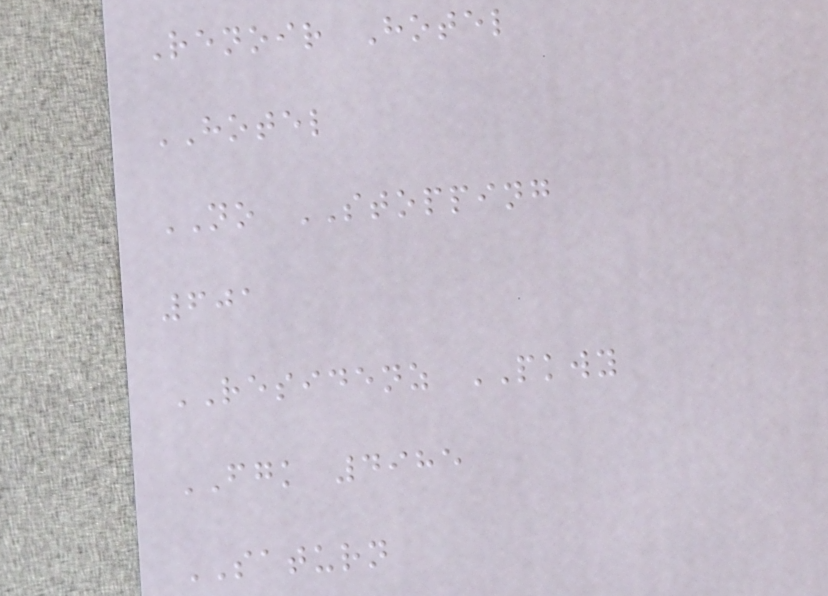Renoir Hotel
HOTEL
NO STOPPING
601
RESIDENZ PKWY
FGK 4985
SATURN
